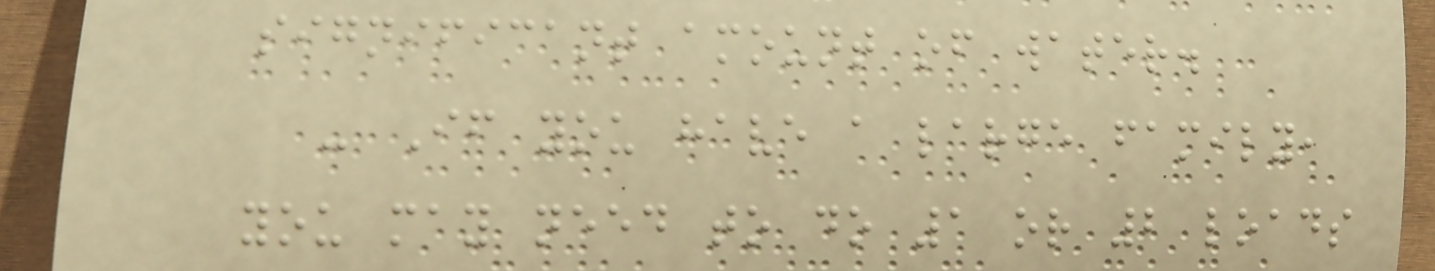significant amount of water.
- If you have a large family,
you may need to do 1 or 2 loads
